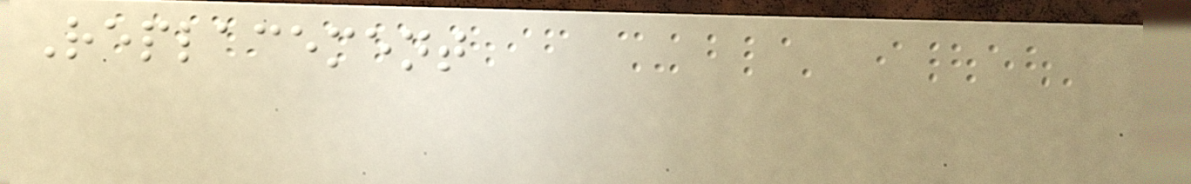Replacement
